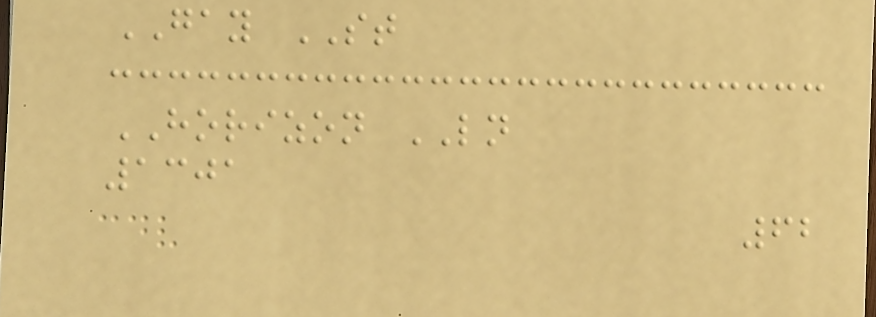GAY ST
HORIZON LN
1301
62
